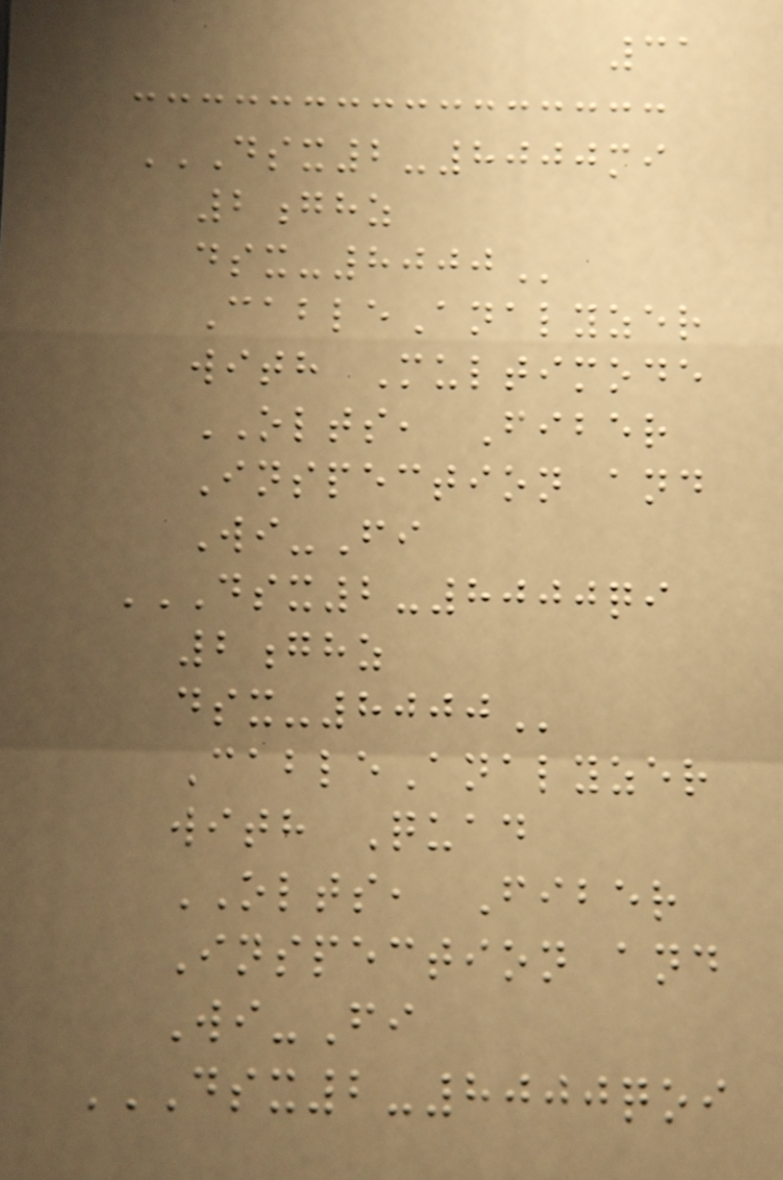31
DSX2-8000MI
2GHZ
DSX-8000
CableAnalyzer
with Multimode
OLTS, Fiber
Inspection and
Wi-Fi
DSX2-8000QI
2GHZ
DSX-8000
CableAnalyzer
with Quad
OLTS, Fiber
Inspection and
Wi-Fi
DSX2-8000QOI
